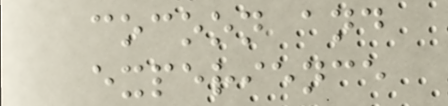cocoon and
experience
